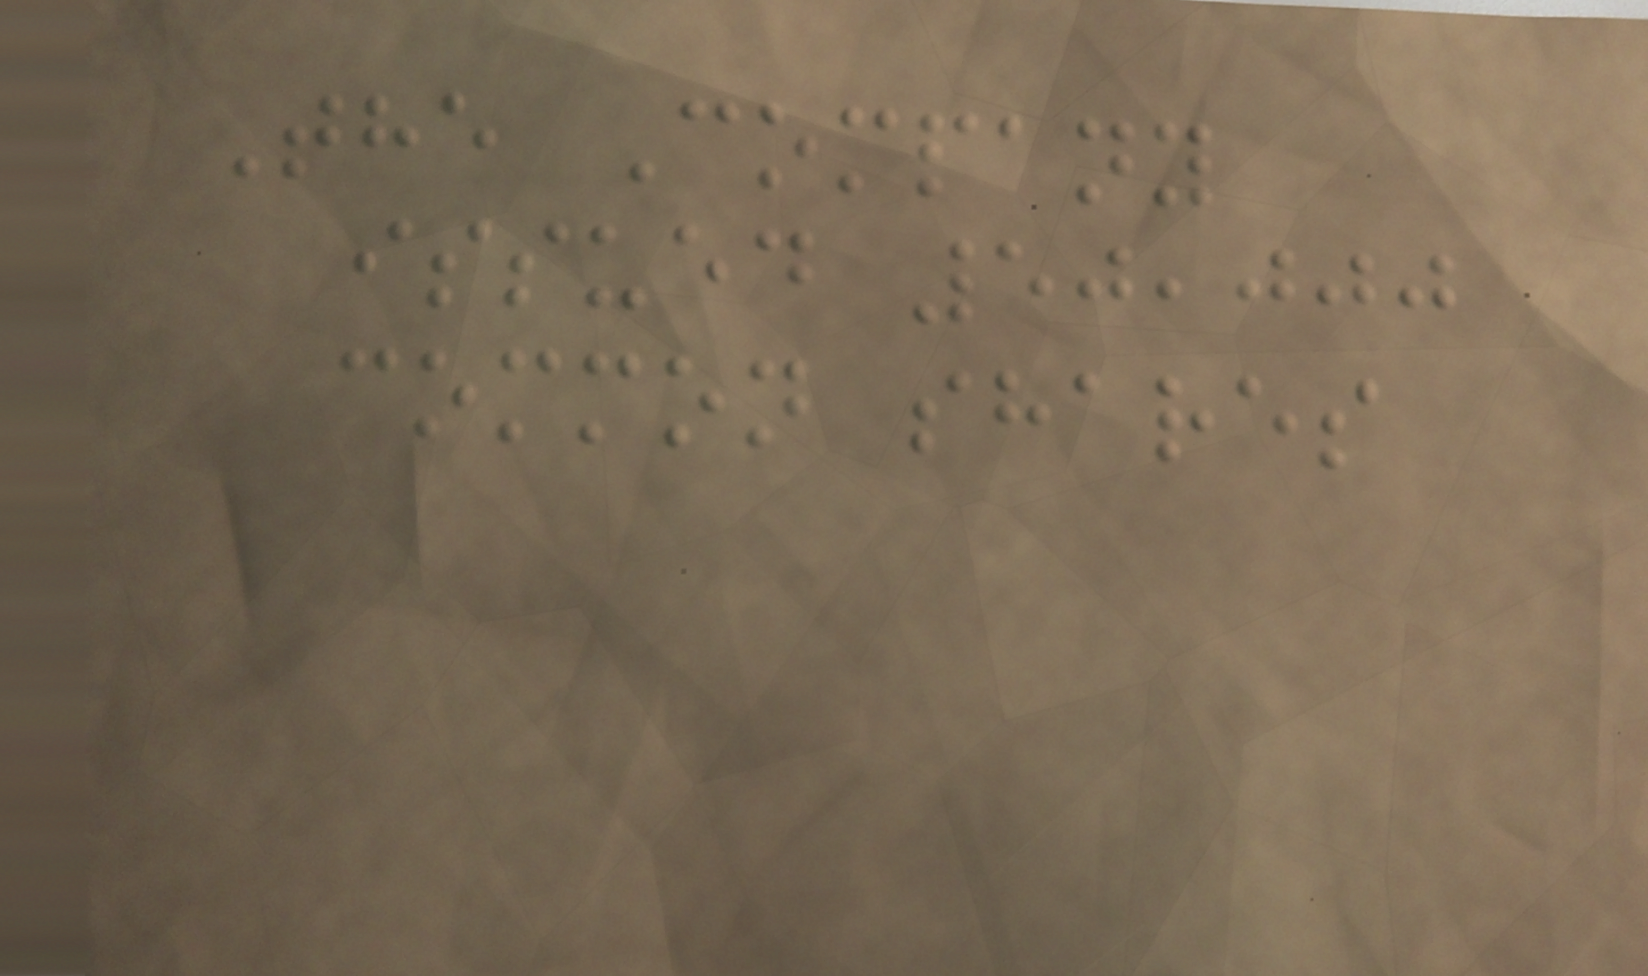The Company
issued 50,000
common shares
